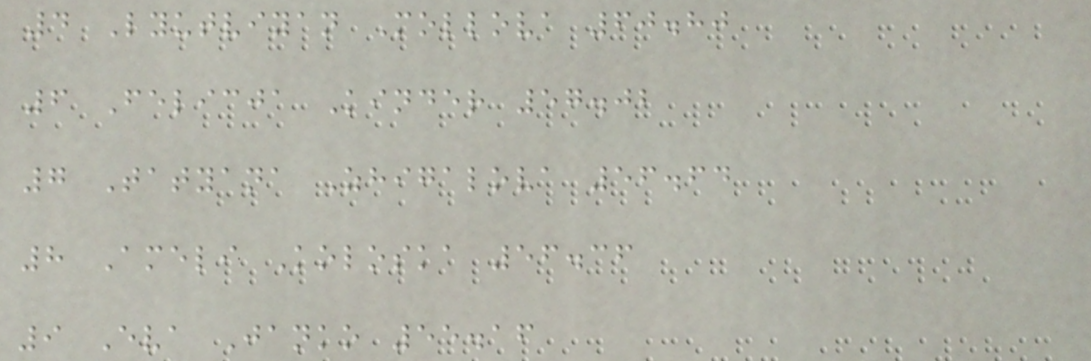4 Lyutviyan Mollova 60.80
6 Felicja Kinder 57.02
7 Tatyana Zhigalova 56.64
8 Ameli Koloska 56.36
9 Eva Janko 55.16
